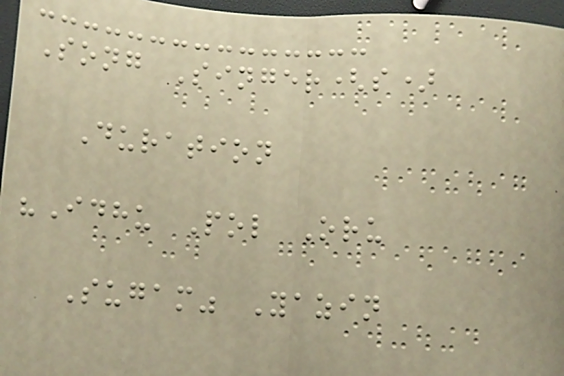Song Singer(s)
Duration
"Idhu Pol Oru
Sugam" Yazin
